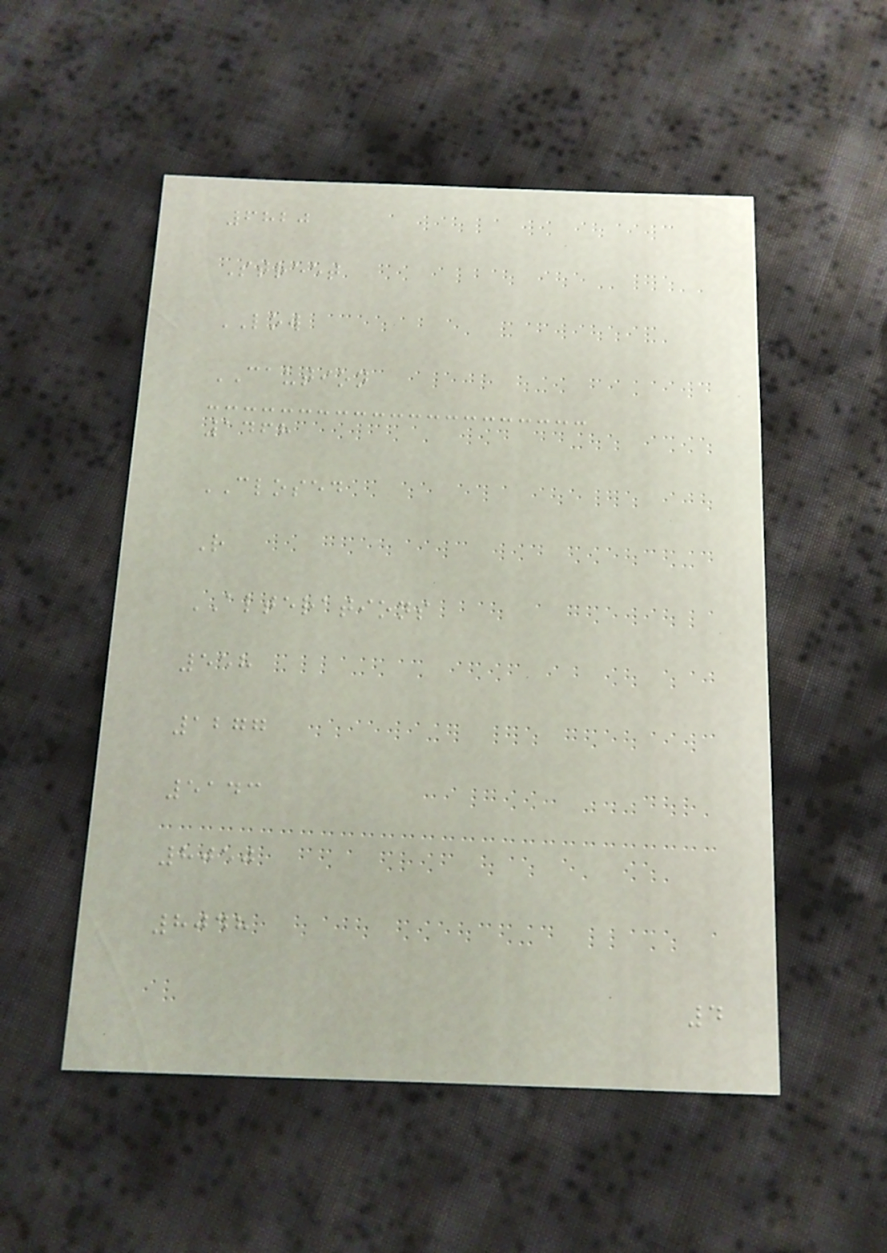6820
Street
LOW
CAUTION
1468
CLOSED
R
ALTERATIONS
558
1277
5143
8050
8048
4
